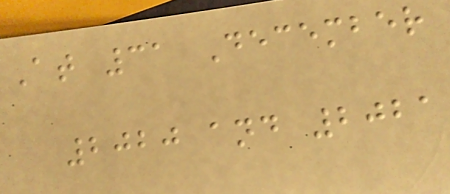At 31 December
2020 and 2021
